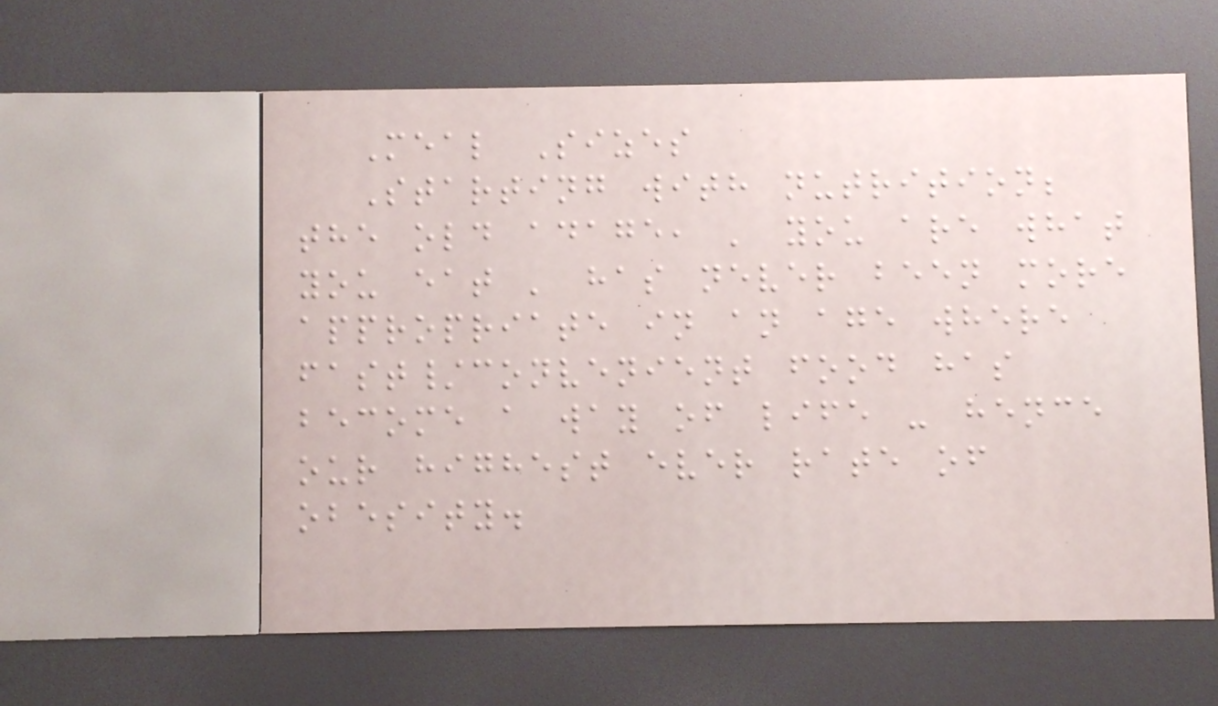Meal Sizes
Starting with nutrition;
the old adage, ' you are what
you eat ' has never been more
appropriate in an age where
fast/convenient food has
become a way of life - hence
our highest ever rate of
obesity.
